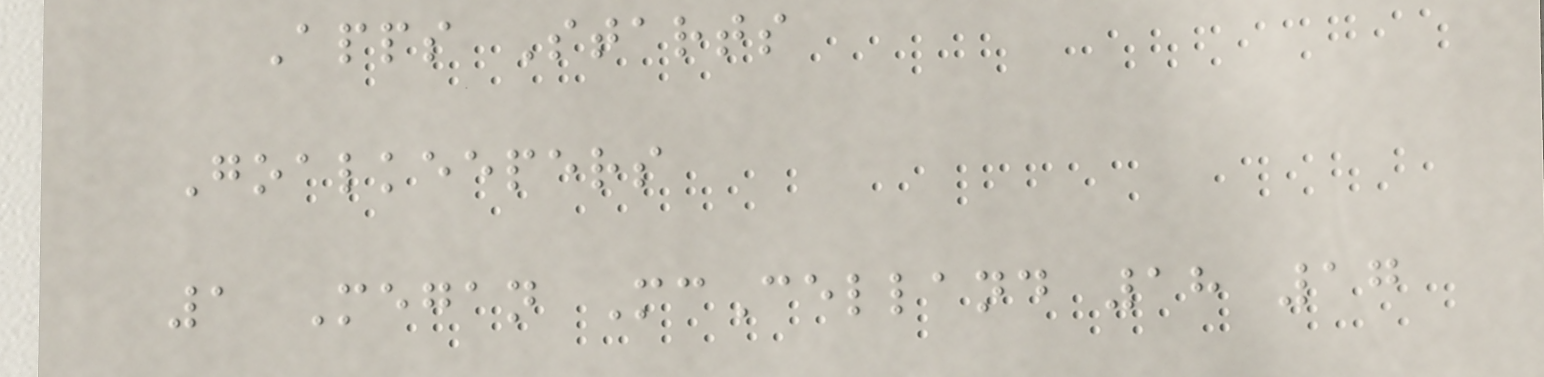Apps Starts
Goalkeepers
1 Megan McCelland 18 17
